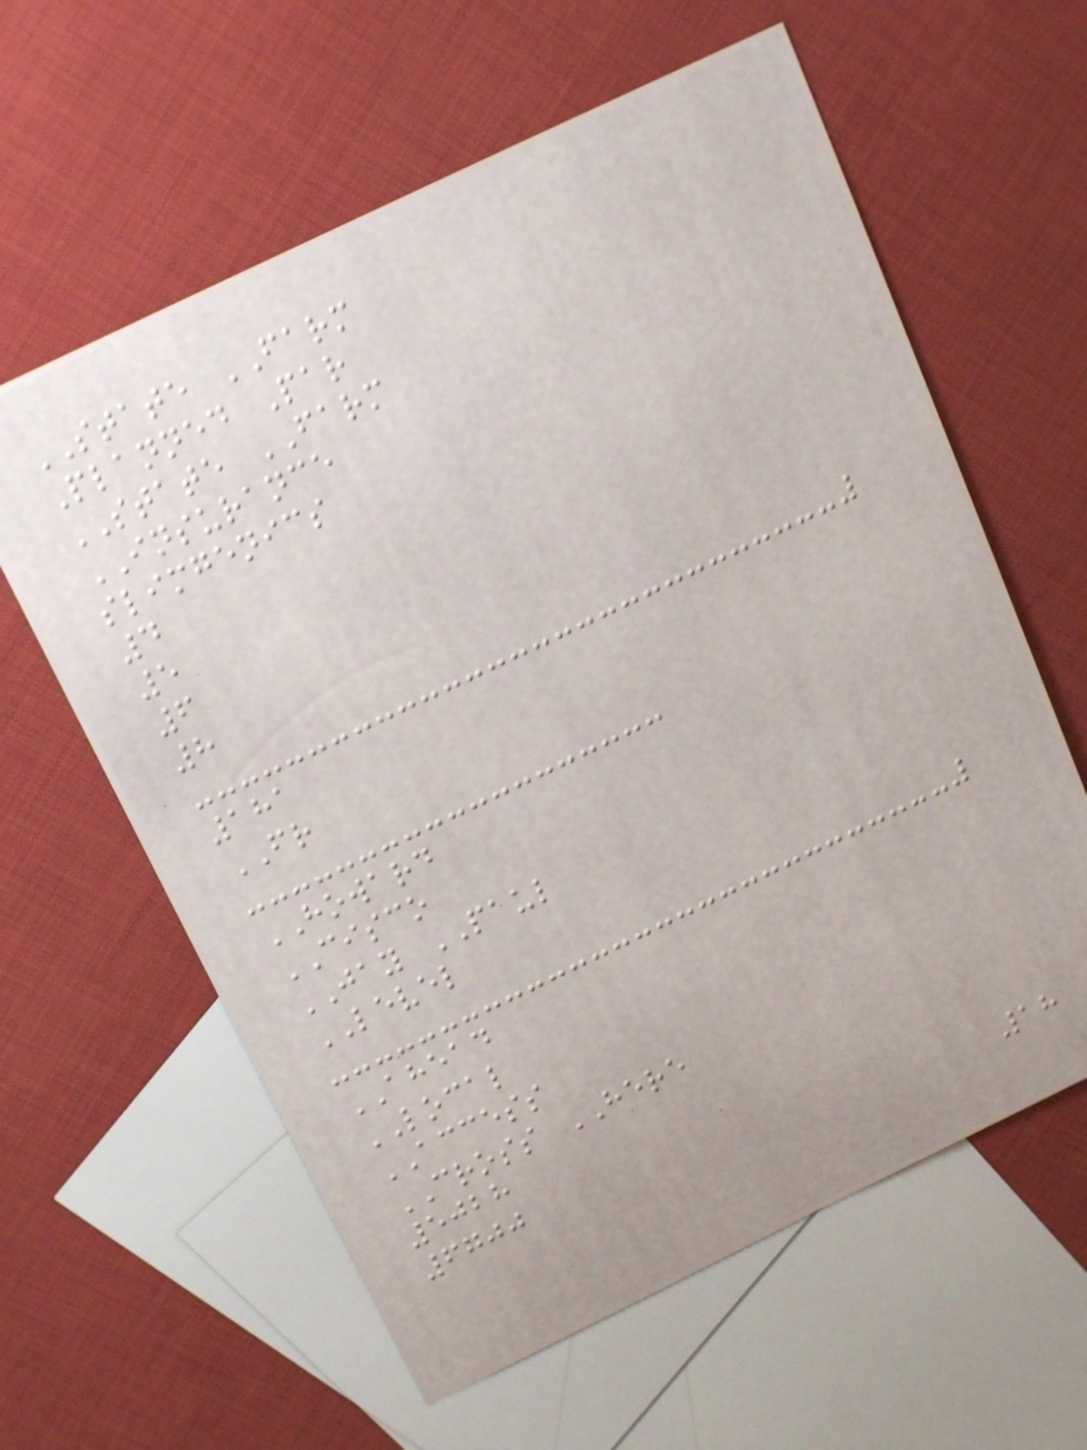STATE FARM
Planned Par
STATE FARM
INSURANCE
slimgenics
4
5
6
8
181
FR
HOWARD
CISCO
JAY PAUL
LEVEL
AHEAD
LOCAL
ACCESS
CROSS HERE
5028
6700
18
